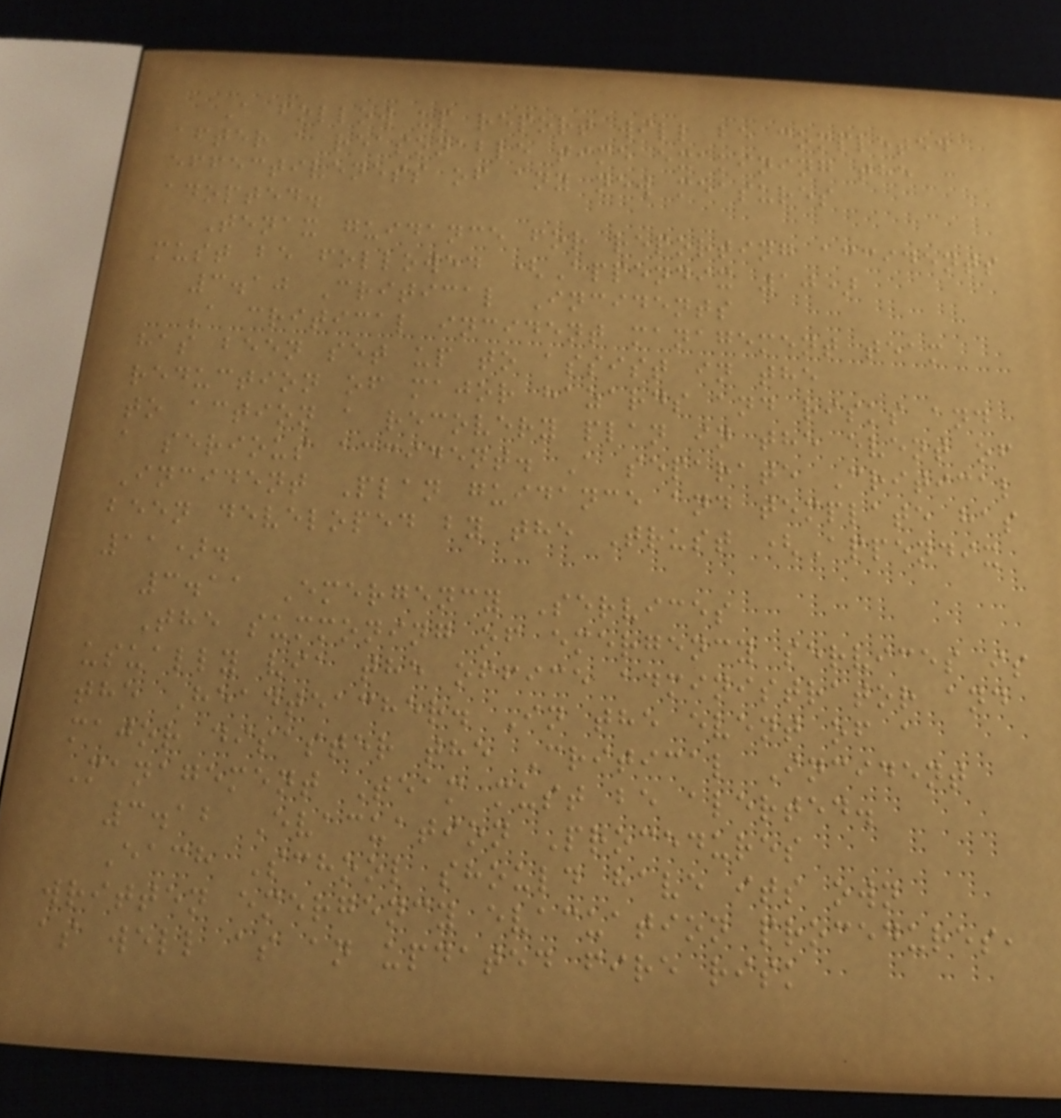A follow up report will be completed
after a reasonable time examining the
effectiveness of any new measures
adopted.
Tenax guidance for reporting accidents
must be followed (Appendix 10)
3.10 Critical Incidents
A critical incident management team
has been set up to assist in the
reduction of major hazards and risks and
to action a recovery plan in the event of
a serious accident. A separate Critical
Incident Plan guidance and template has
been developed by the Trust (Appendix
11).
3.11 Emergency Services
The summoning of emergency services is
usually via the office administrator and
the Headteacher. In the event of a
major disaster the Critical Incident
Management Team must be alerted.
3.12 Evacuation Procedures
Each School should have its own
written emergency evacuation procedures,
as well as an updated fire risk
